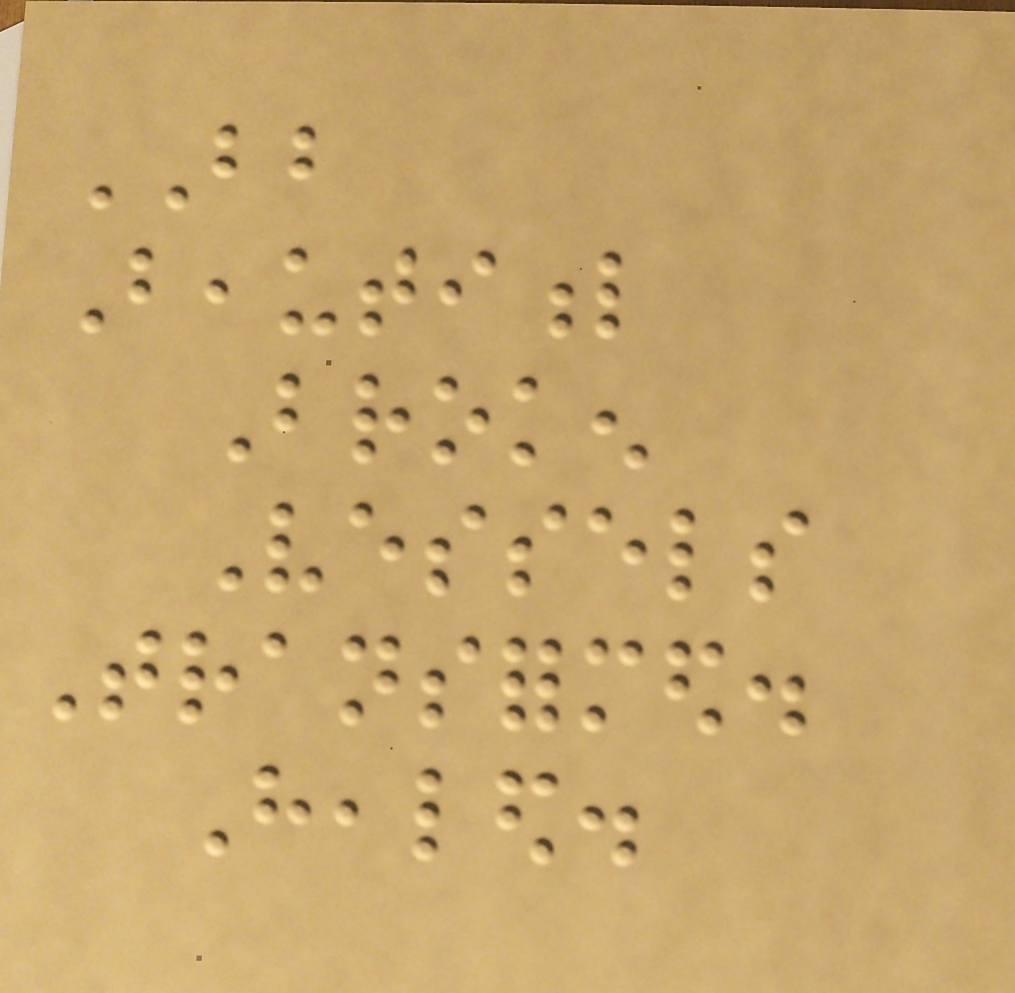BB
Beautiful
Broken
Vessels
Transformed.
Healed.
